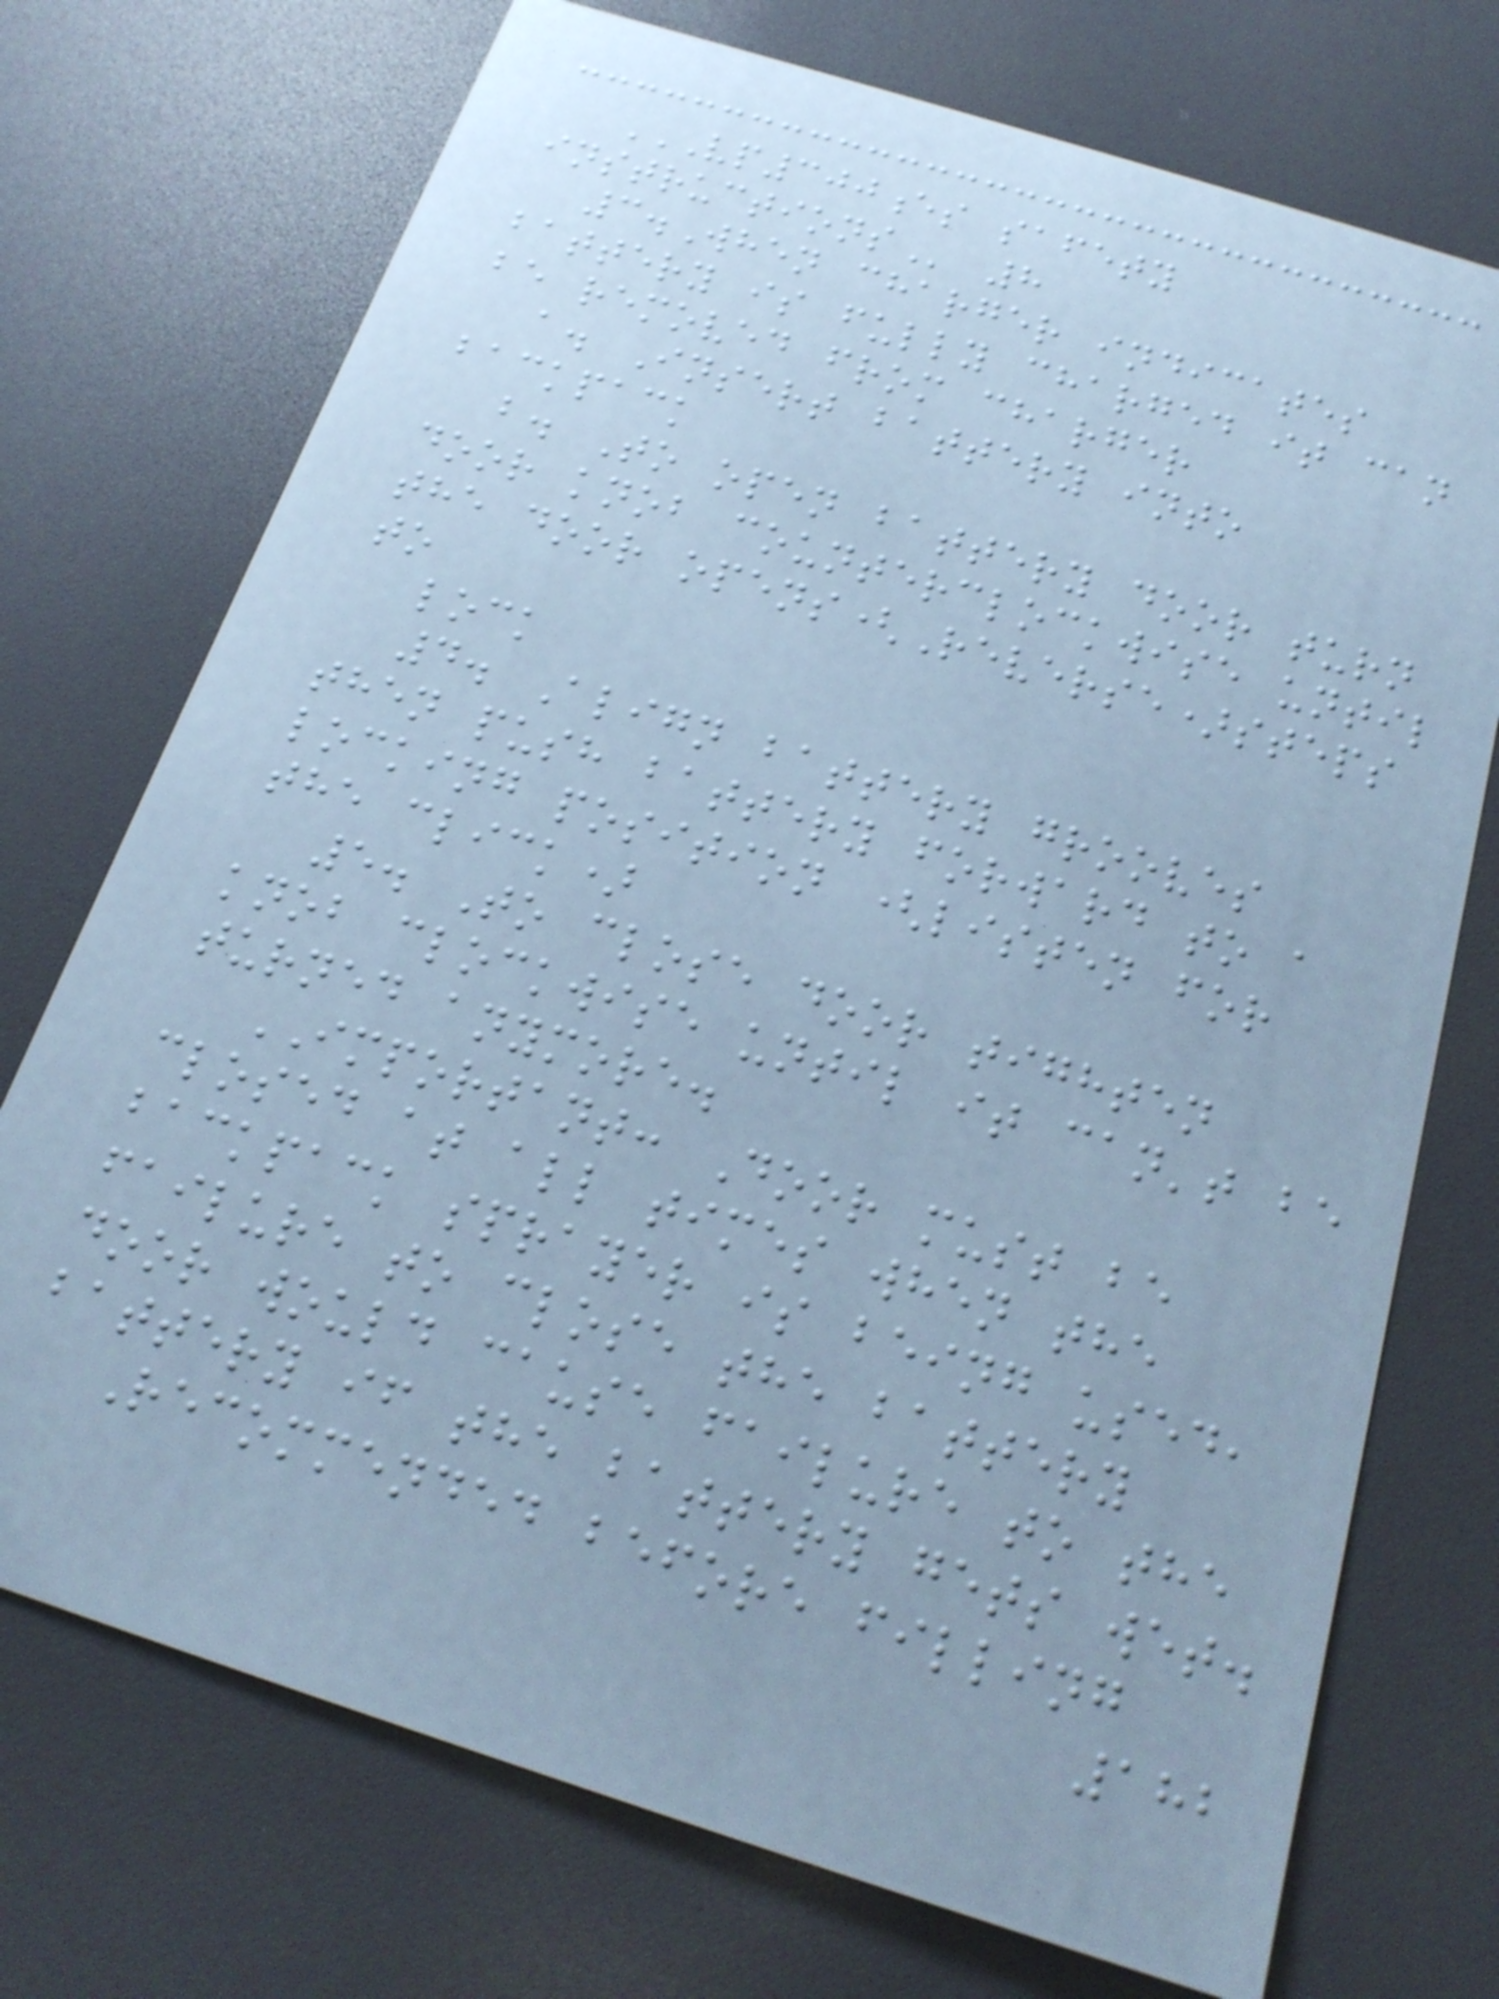VP300ES SAFETY
INSTRUCTIONS 8
3.When charger indicates
battery is fully charged it can
be removed from charger
a. Insert battery into
backpack
b. To open battery door turn
door knob counterclockwise until
the door opens(Reverse)steps
to
lock
4. Align battery grooves
then push battery forward to a
locking position (listen for
the click)
5. To close door tighten
knob clockwise until it can't be
turned anymore.
IMPORTANT: Door must be
closed at all times when the
backpack sprayer is being used,
failure to close the battery
door would cause failure to the
battery if the battery gets wet.
Recommended before filling
182
